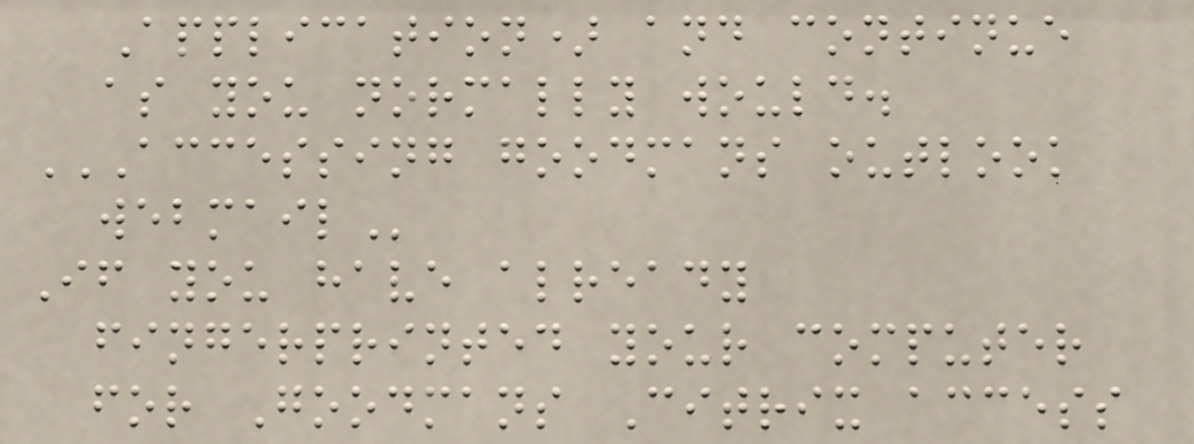Application) and continue
as you normally would.
ACCESSING GOODMANS OUTLOOK
WEBMAIL
If you have already
fingerprinted your computer
for Goodmans Citrix access
